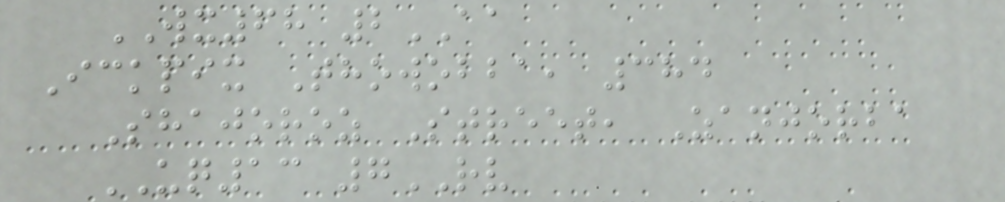WX68 2AA
Ickpix Thowobba, 384
Shajoroz Street, Zanjorba
UQ13 7RV
